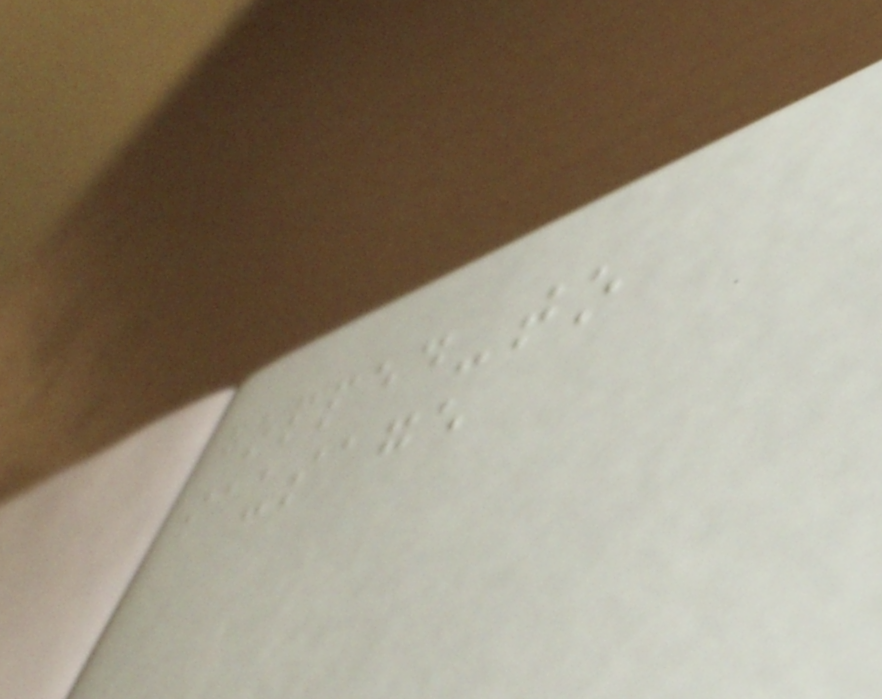hopped-to
sausage
